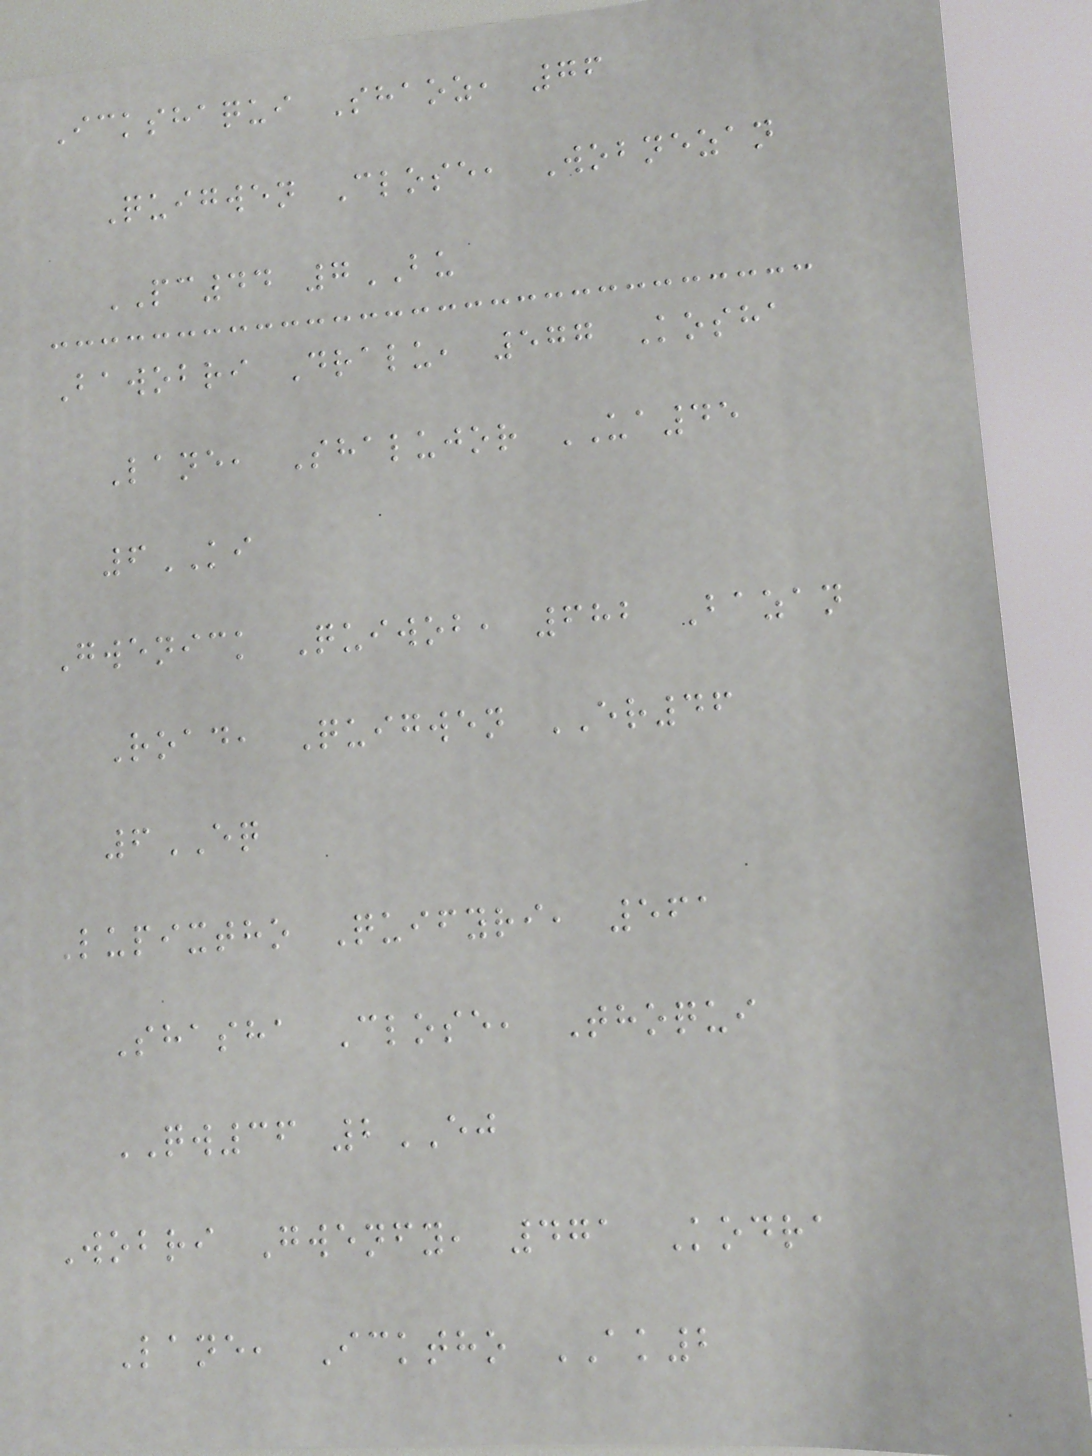Ickshaqui Shaoz, 76
Quigwen Close, Wobnezan
PC44 7BU
Bawobri Dralu, 577 Kosha
Lane, Shalujor UA45
6KI
Gwenick Quiwob, 682 Bazan
Road, Quigwen ER46
6EQ
Lupixtho Quifyri, 561
Shasha Close, Thoqui
QW36 2EJ
Wobri Gwenfy, 471 Kodra
Lane, Icktho AK2
